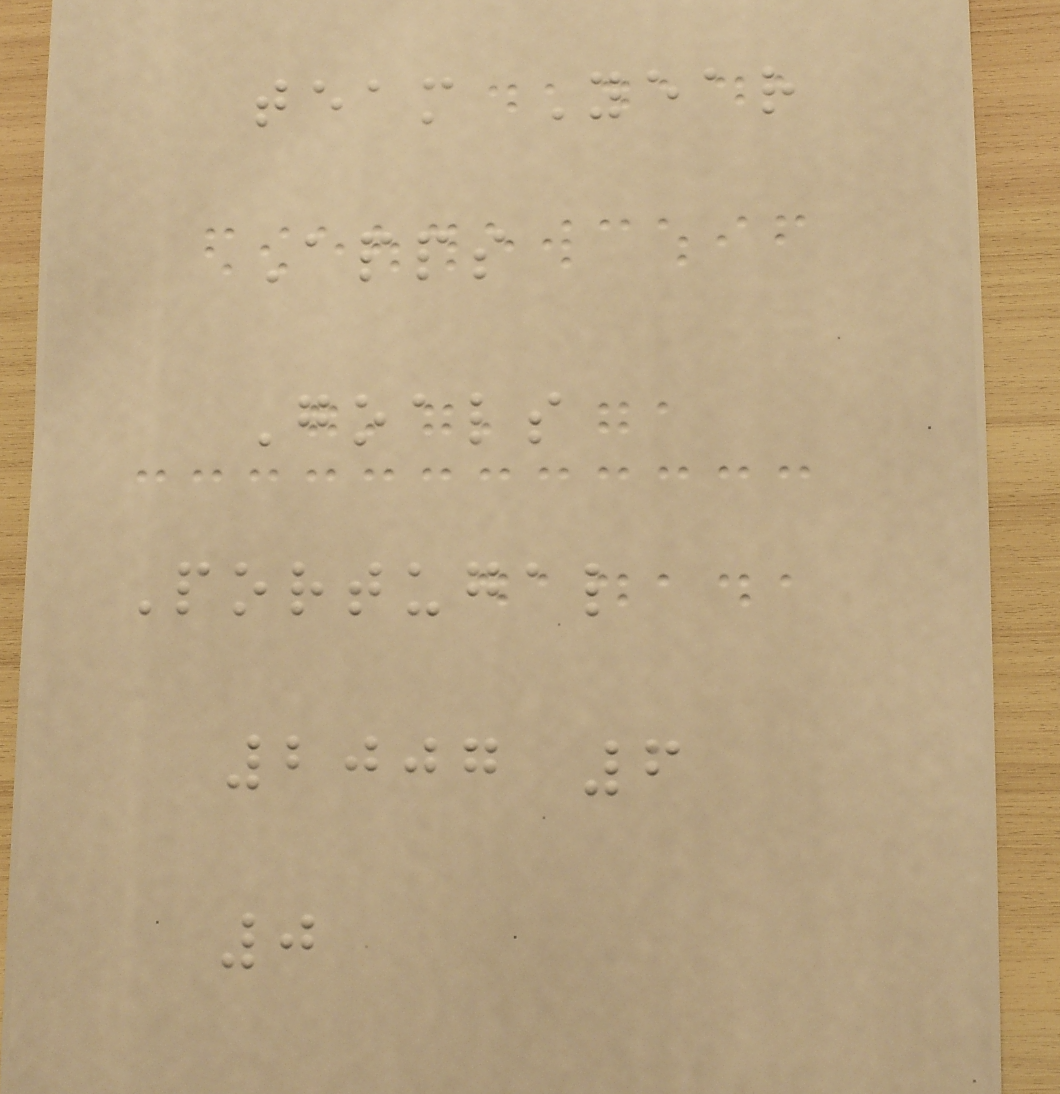team Year
Apps
Goals
Portugal
2007 6
0
